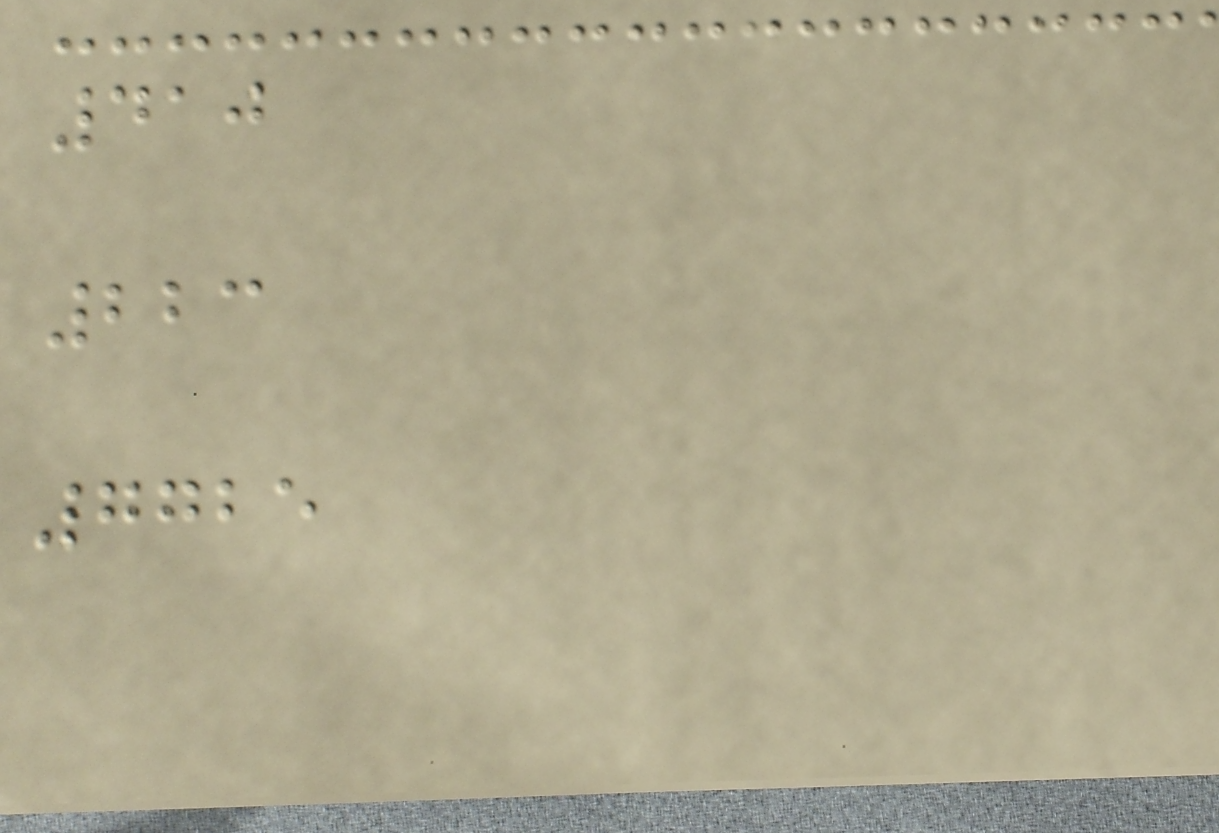410
223
7725
